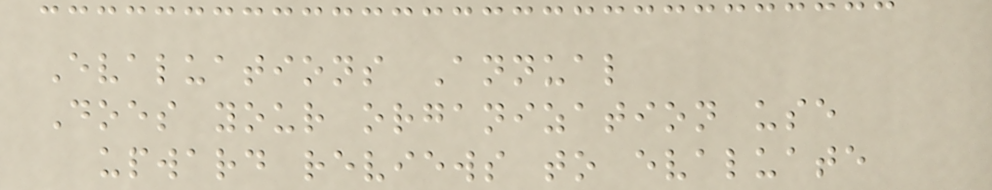Evaluations Annual
Does your organization use
upward reviews to evaluate
